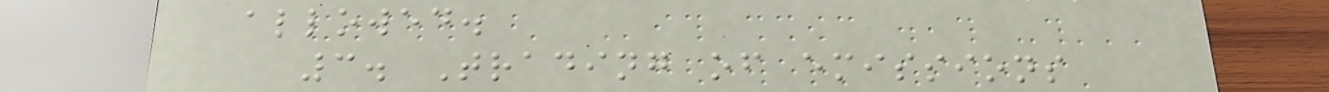allowed.
3. Trading of emissions
